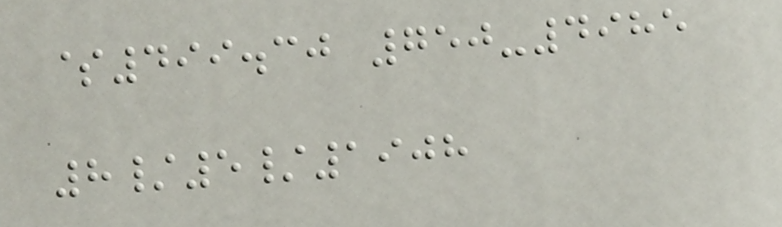$499.30 750-4985
8/5/1908
